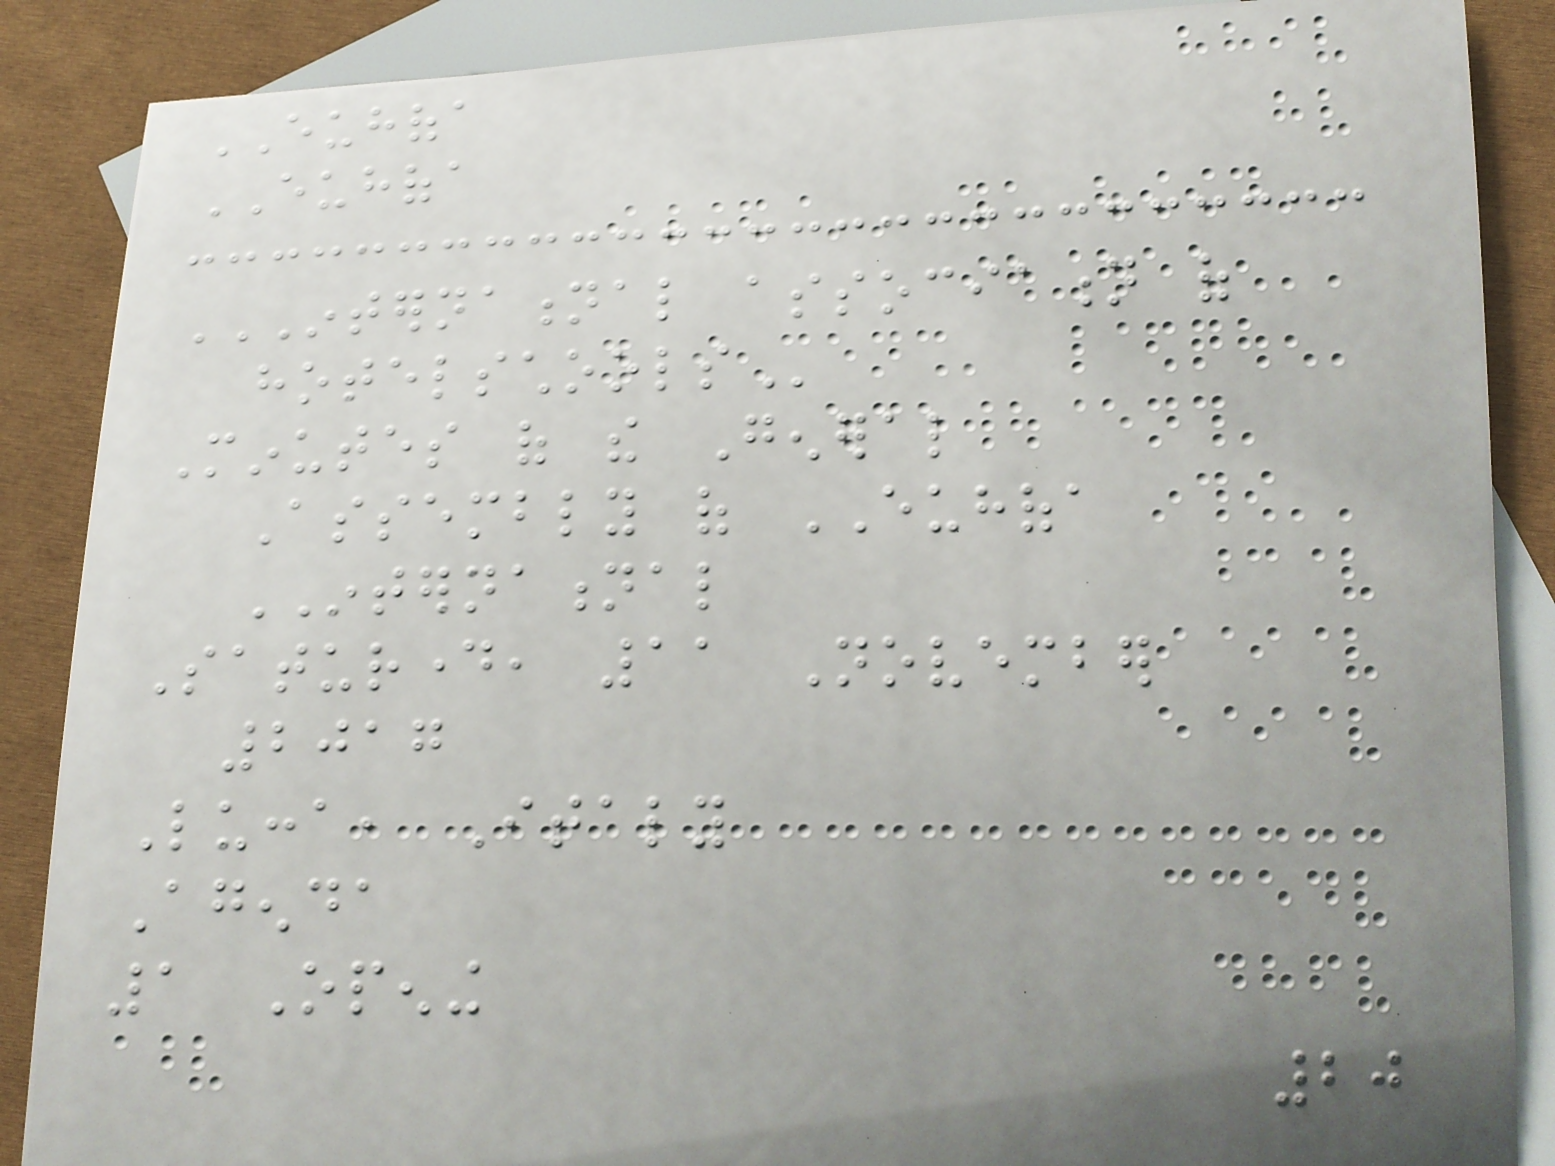EUHOFA
EUHOFA
INTERNATIONAL ASSOCIATION OF
HOTELSCHOOLS
Minutes of the General
Assembly of EUHOFA
INTERNATIONAL
Saturday, 11 November
2017
Lucca, Italy
Agenda
1 Opening
20
